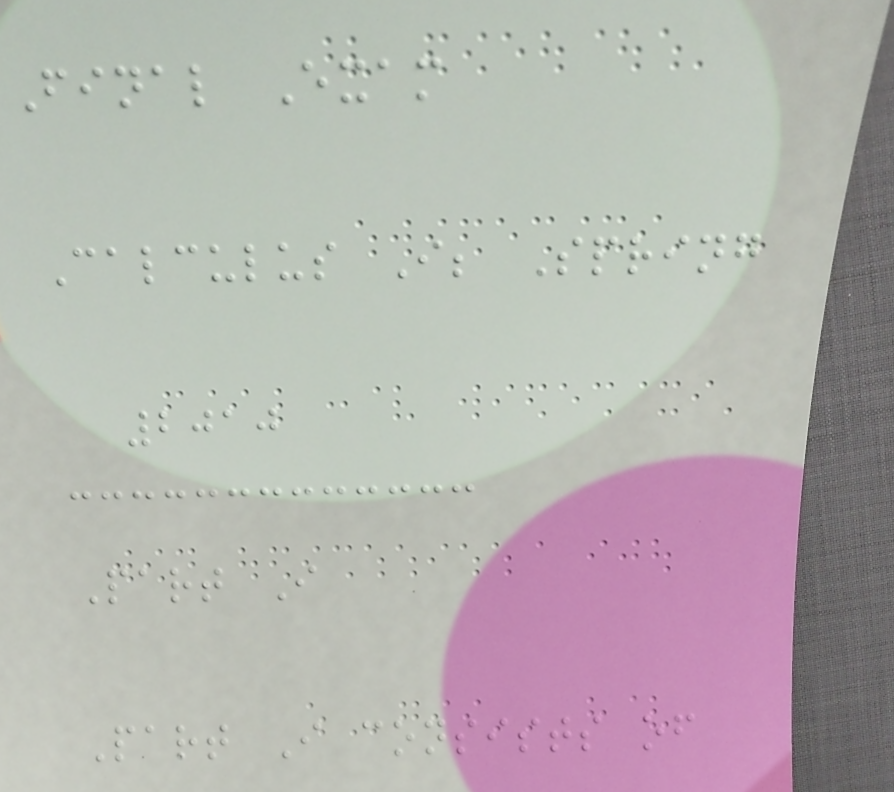Final Exam
Calculus I; Spring
2010
Part I
Part I consists of
